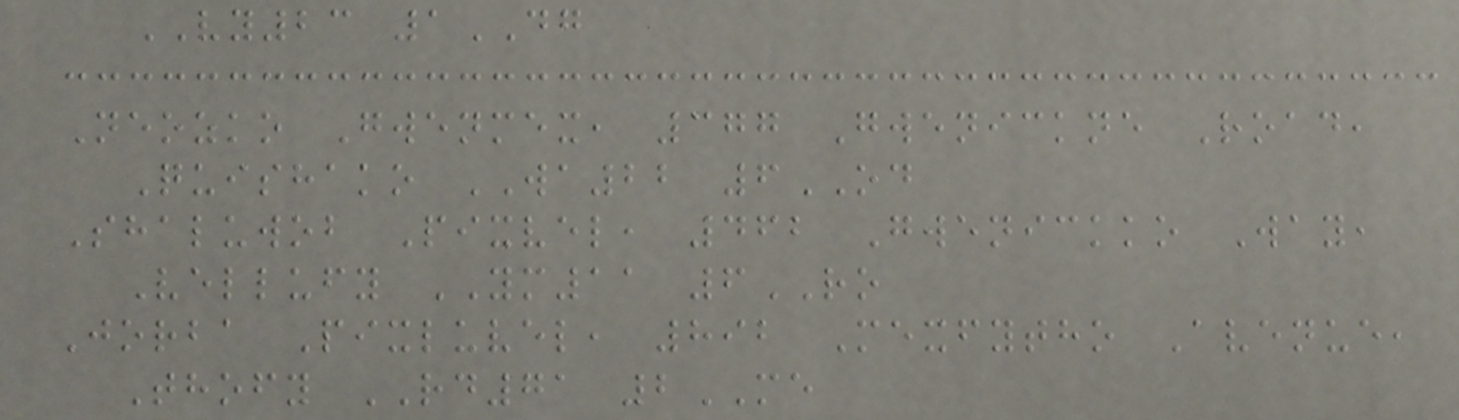VY23 1DG
Neozko Gwenmex, 377 Gwenickne Road,
Quishako WA22 6OD
Shaluwob Pixvel, 462 Gwenickko Way,
Vellufy YM11 6RO
Jorba Pixluvel, 892 Mexfytho Avenue,
Thofy RD71 2ME
